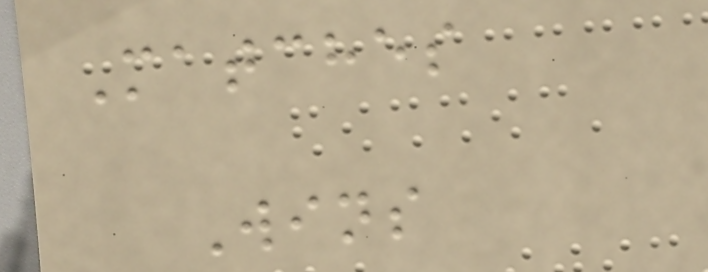Matches
Wins
